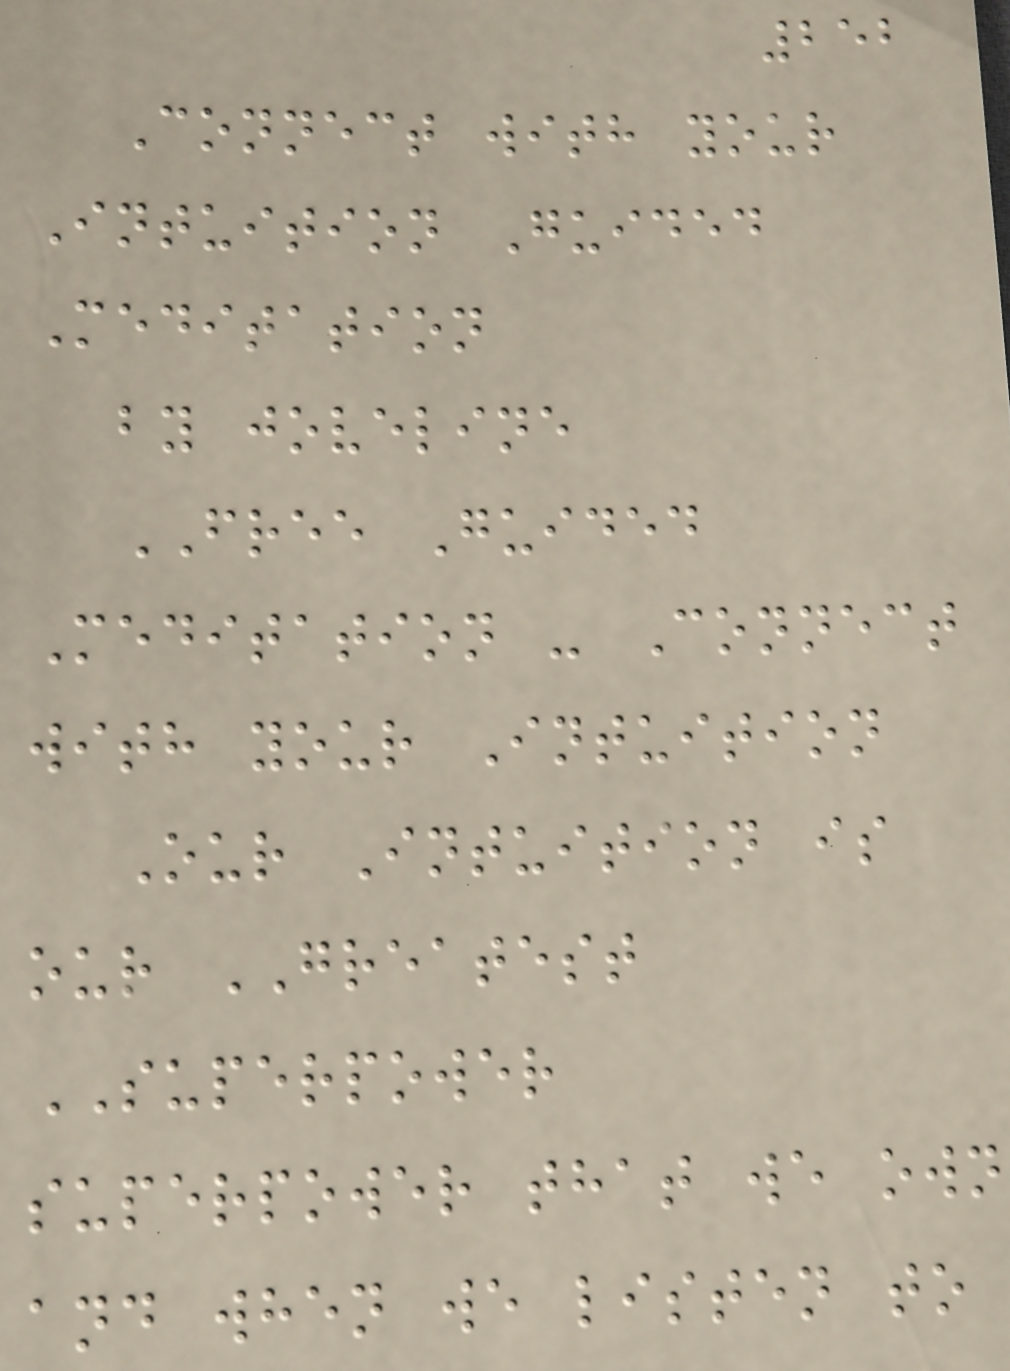252
Connect with your
Intuition Guided
Meditation
by joveline
FREE Guided
Meditation - Connect
with your Intuition
Our Intuition is
our GREATEST
SUPERPOWER
superpower that we own
and when we listen to
